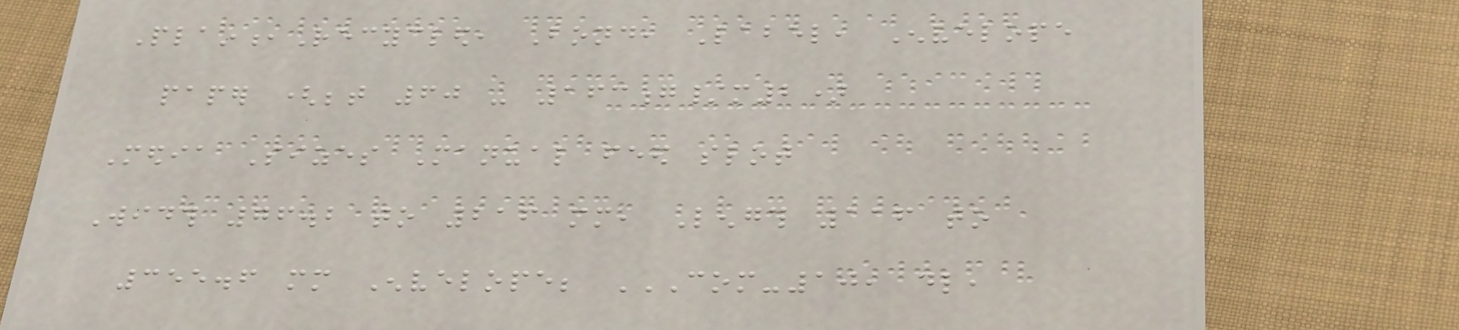Plain,Recycled, Bond, Label, Envelope
paper (between 60 - 163g/m2)
Media Sizes Manual feed slot
Width 76.2 to 216 mm, Length 116 to
355.6 mm Envelope; COM-10, DL,
